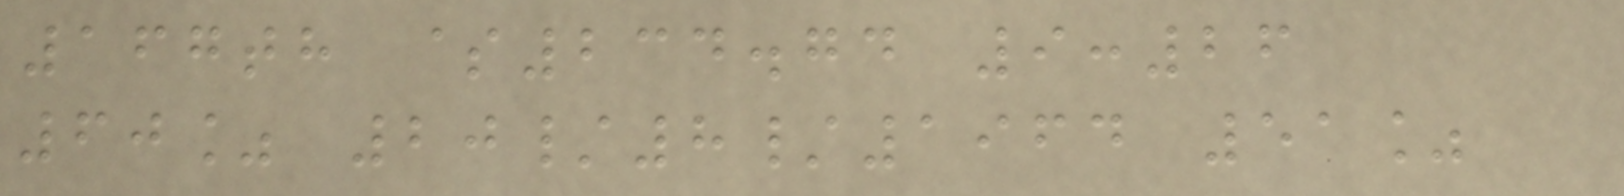167th $234.74 9:26
60% 20/8/1964 51%
